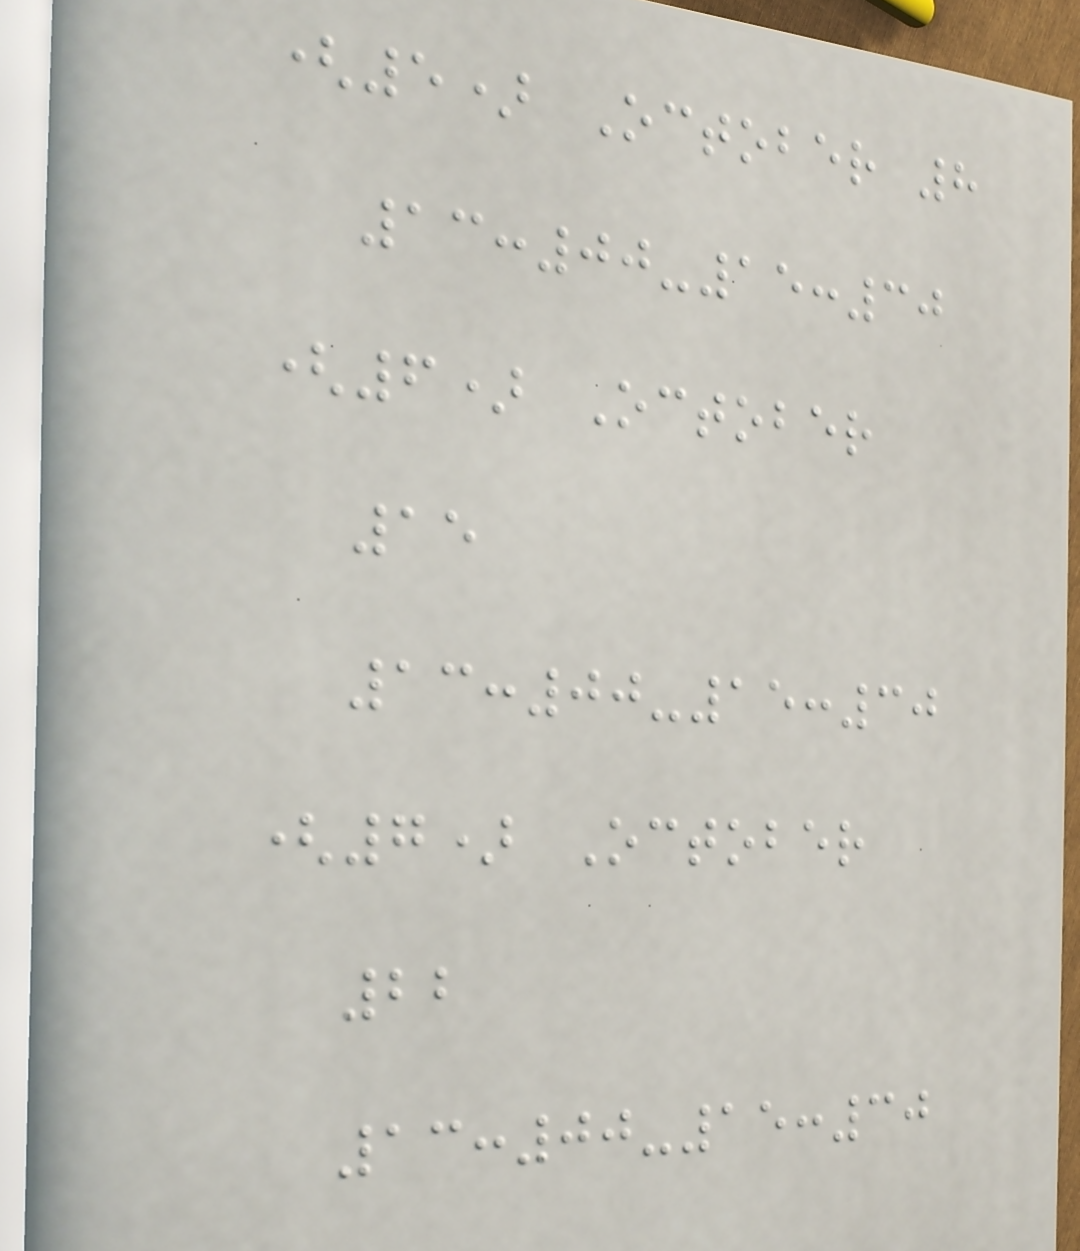(5) October 8
13:00-15:30
(6) October
15
13:00-15:30
(7) October
22
13:00-15:30
